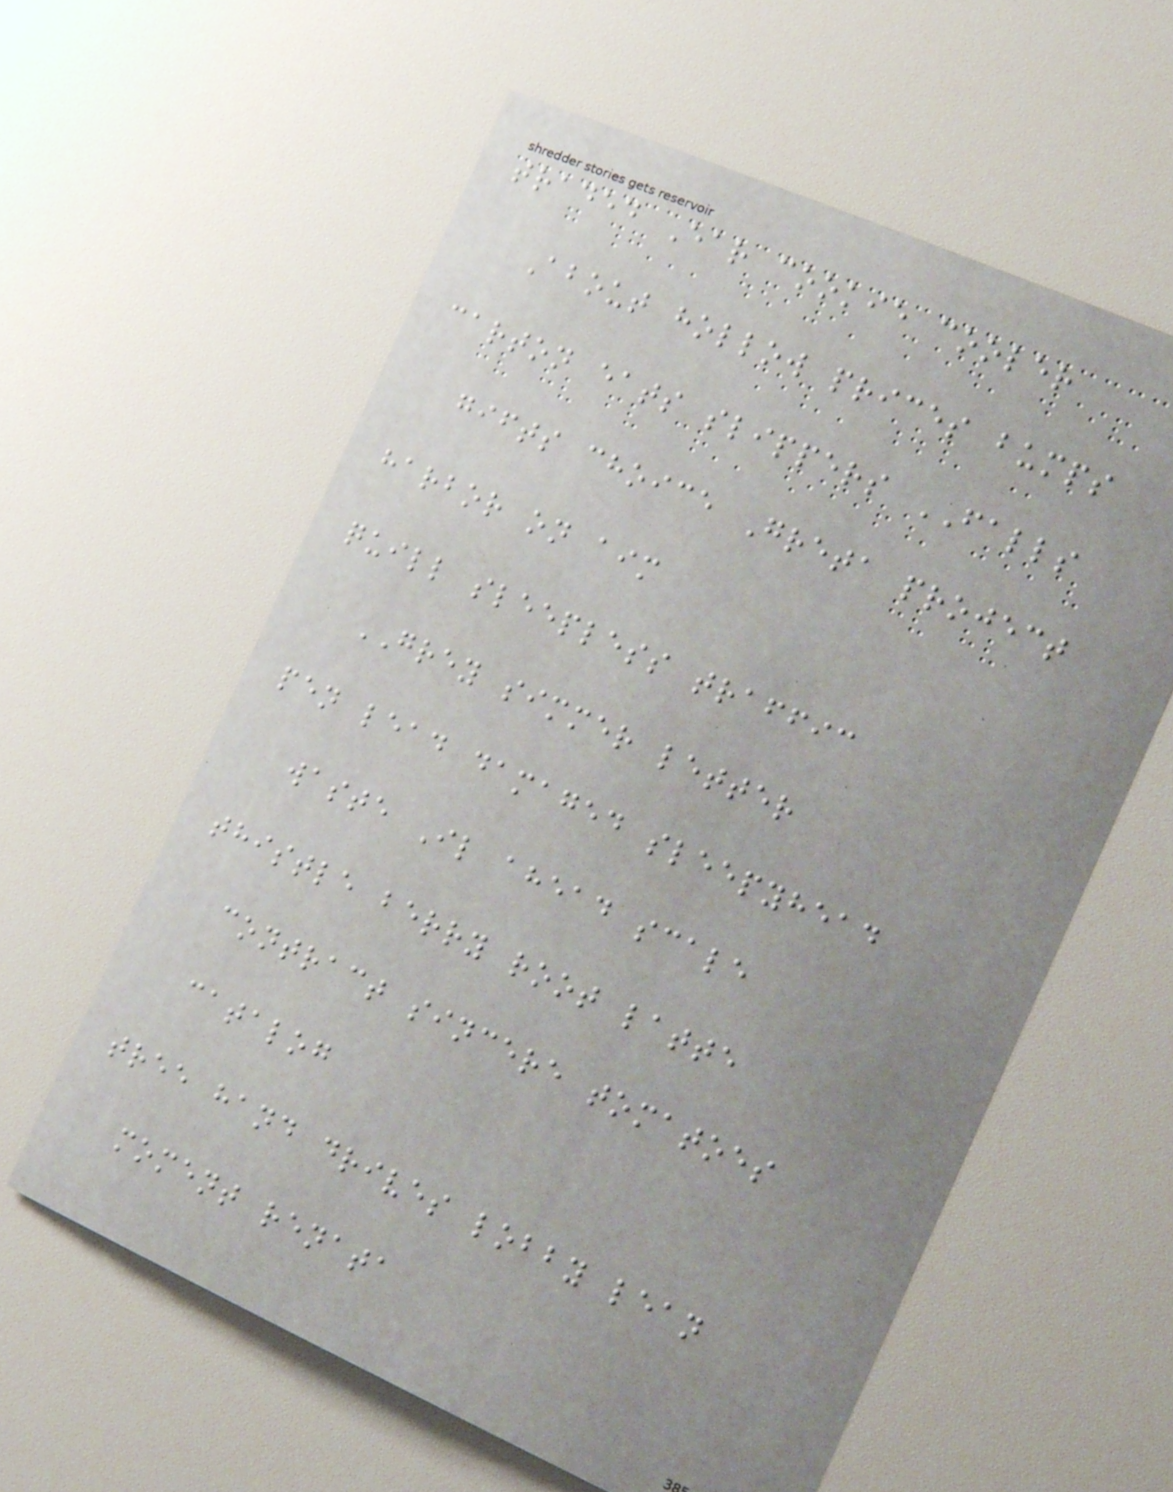traded Ear cookie cooler
About hollow prices bumps
carton eats slippers FALLS
gifts choice Greta project
harbor on aim
quill sleepless traffic
GREY simmer letter
pen lead damaged sleepyhead
waste Il ahead scale
thistle berry root latte
contract sincere tomatoes
catalog
tree hand drives lobby lean
moment renata
